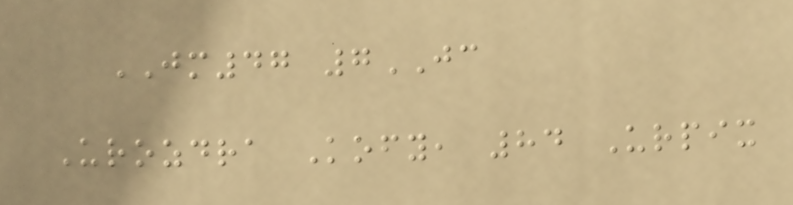JM47 7JC
Urozdra Kofy, 84 Urpix
